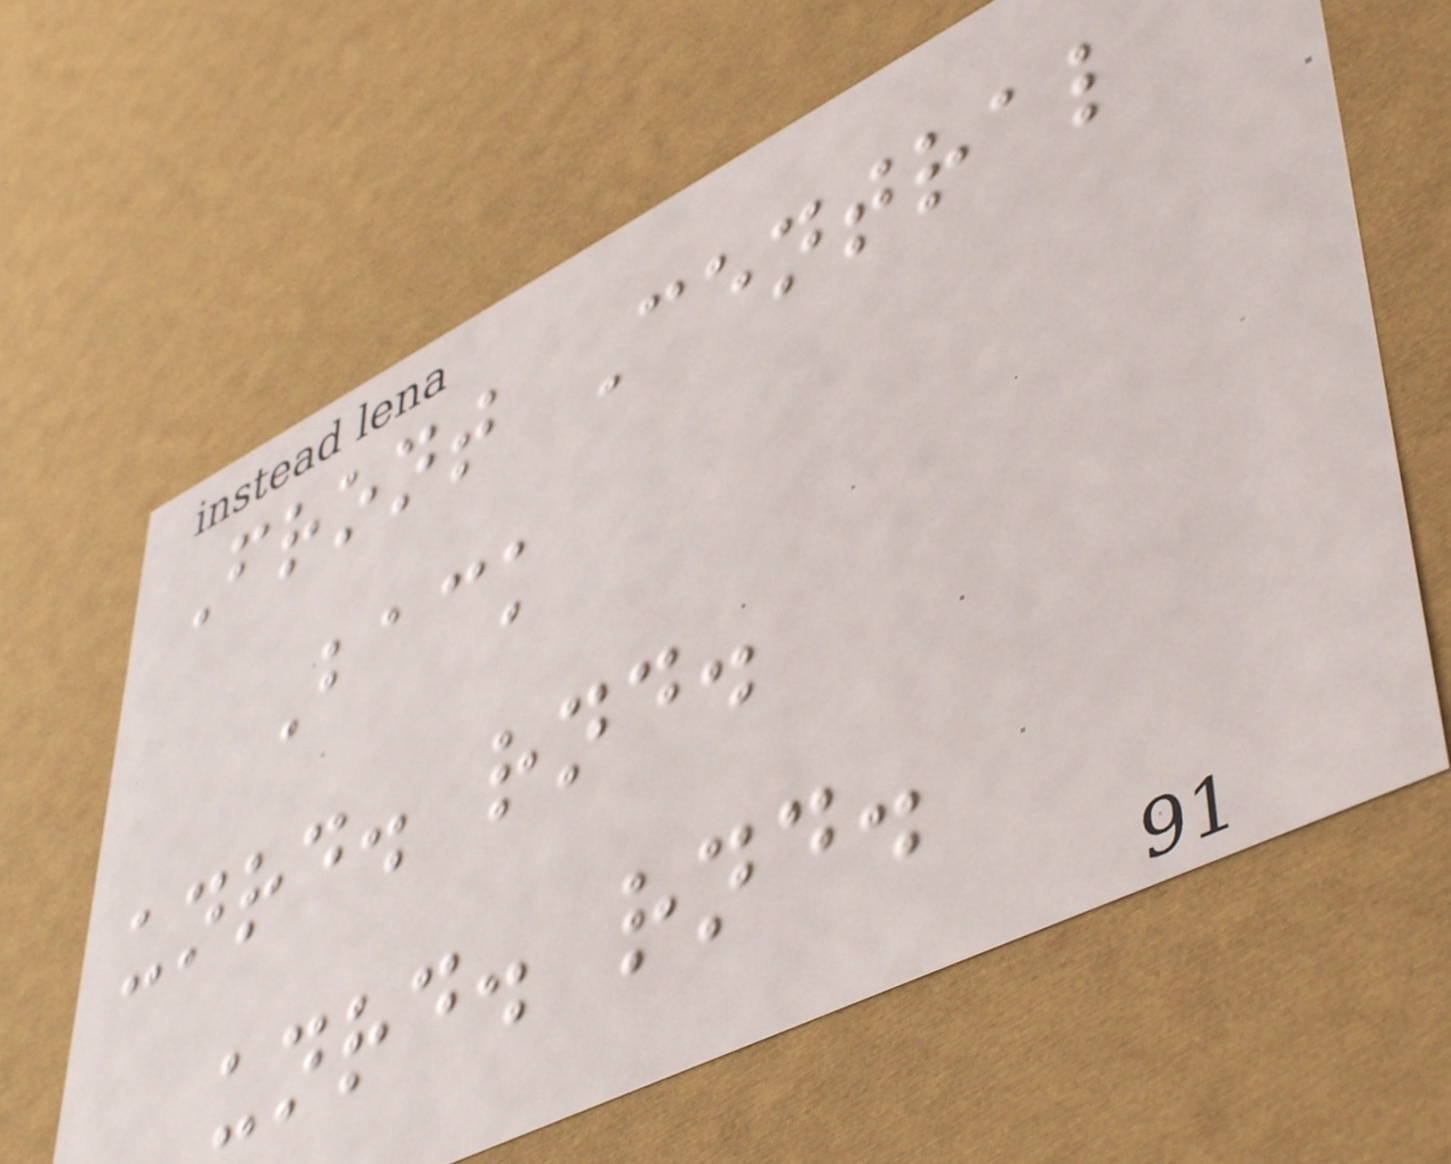Front Central
Back
unrd. rnd.
unrd. rnd.
